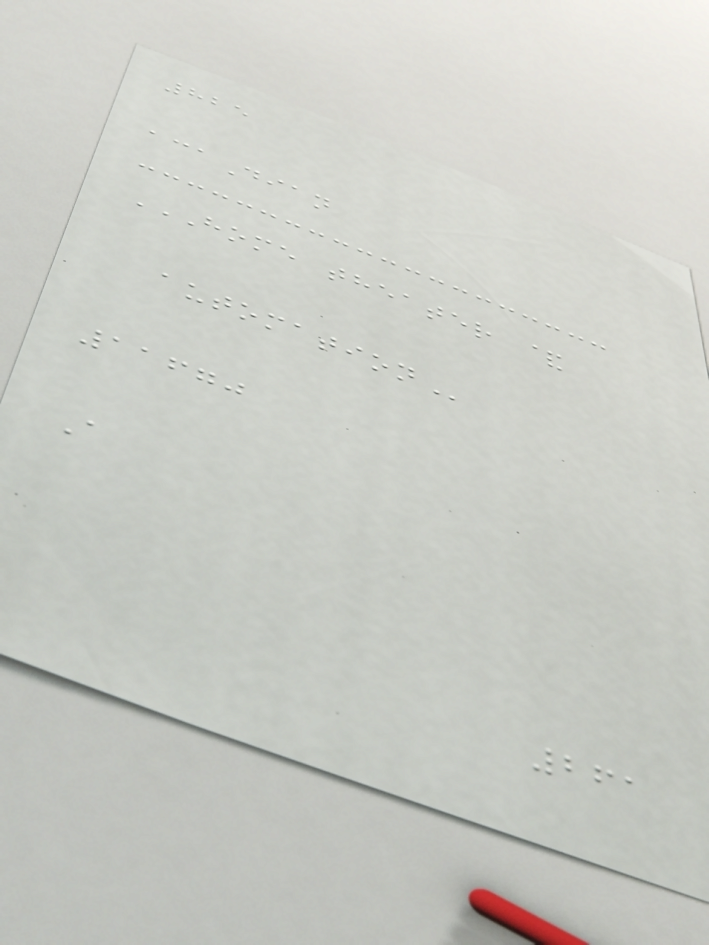825
acaDian
HOME THEATER &
AUTOMATION
11670
A
261
